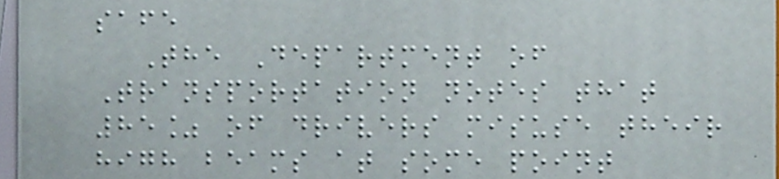safe
The Department of
Transportation notes that
85% of drivers misuse their
high beams at some point
